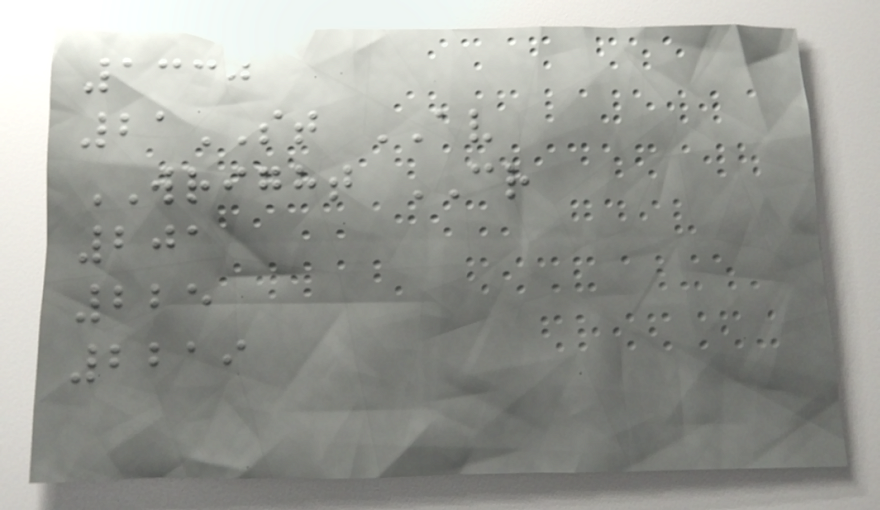1330
21ST AV
WRIGHT CR
201
225
2219
